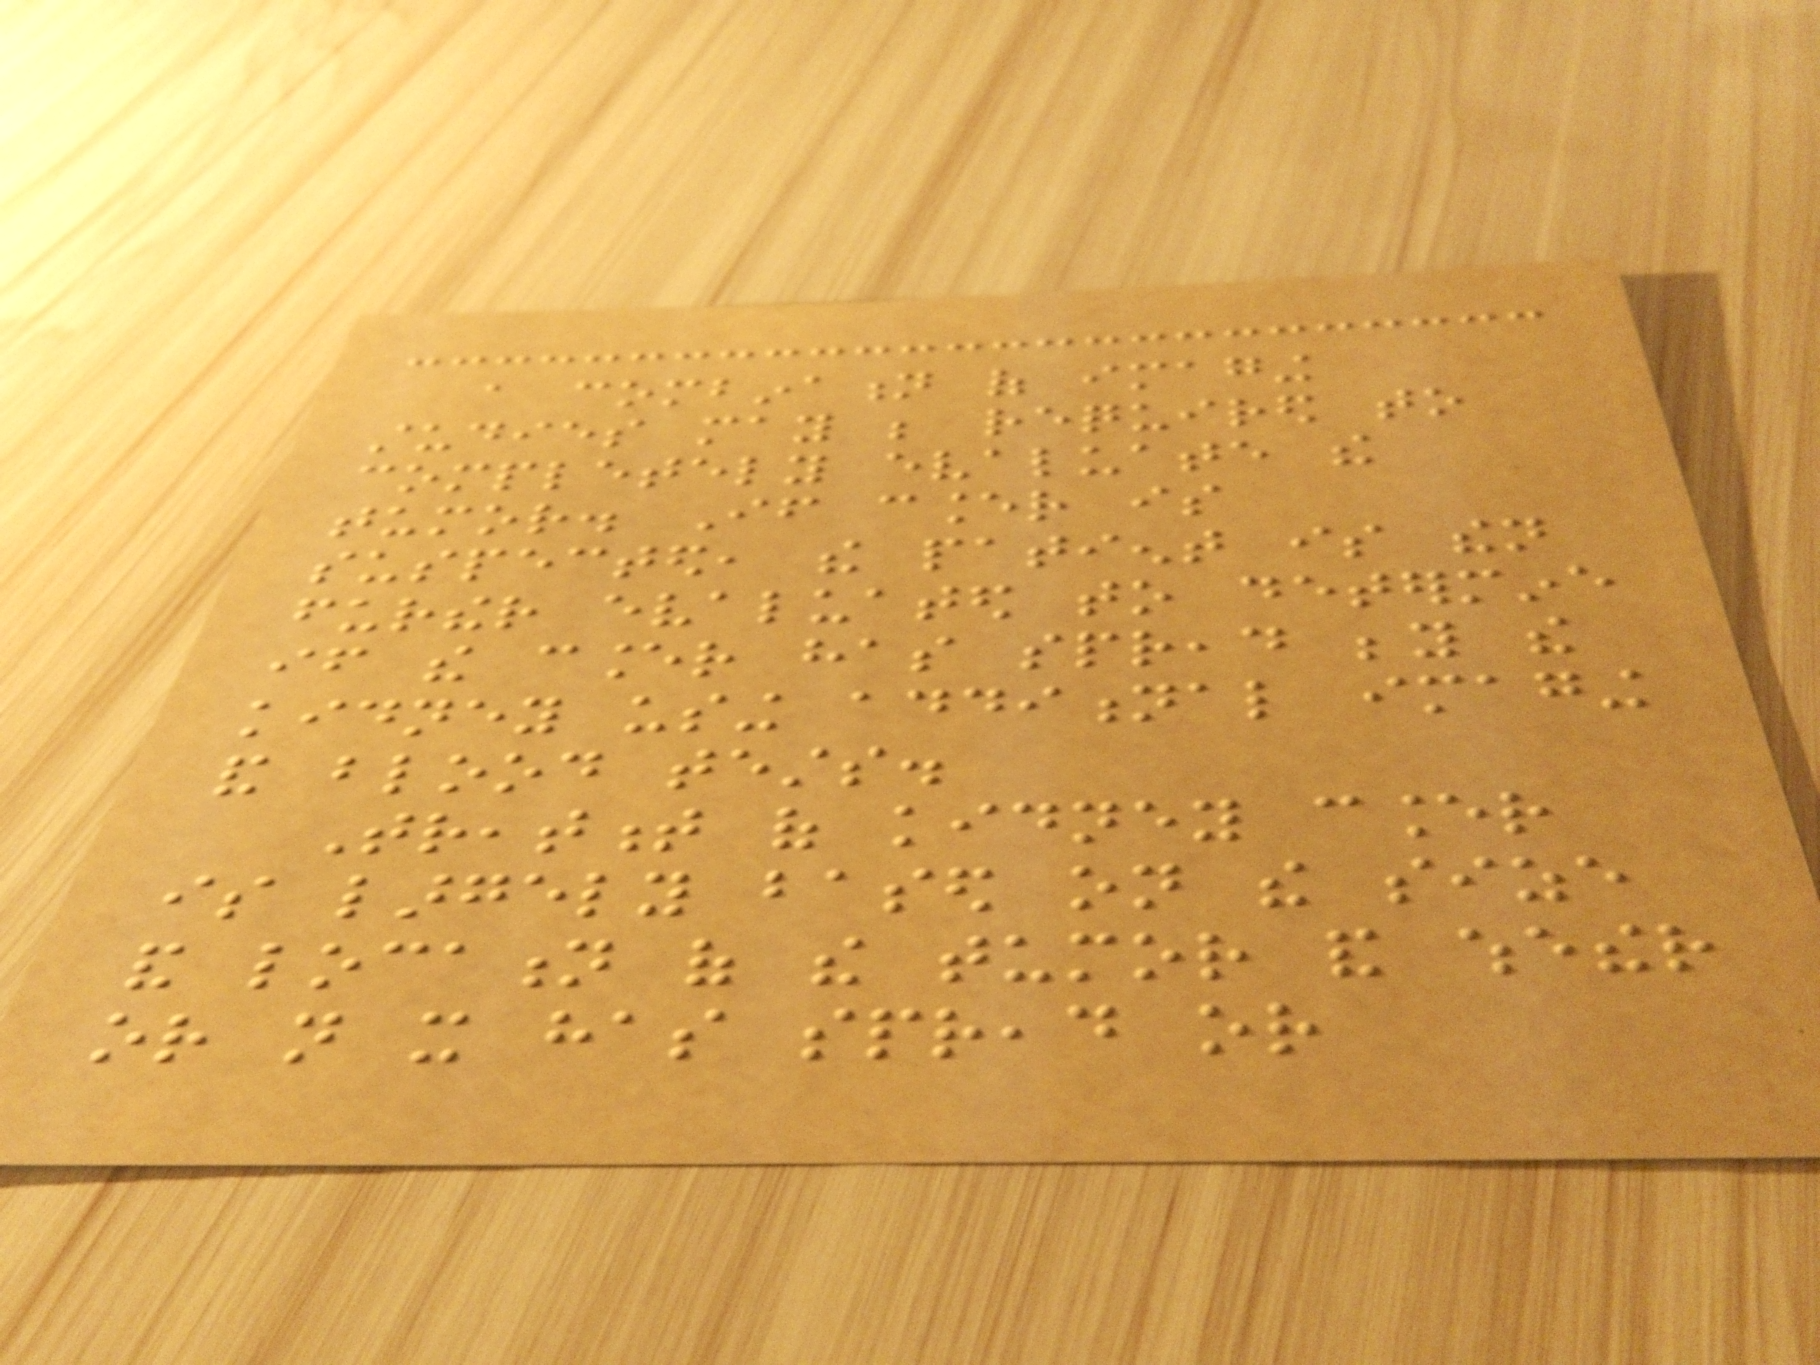a combination of imaging
studies may be required to
completely evaluate the
tumor. If cancer is
suspected, the patient is then
further evaluated to determine
if the cancer has spread beyond the
kidney using additional imaging
and blood tests.
Treatment of kidney cancer
is largely based on the size
and location of the tumor and whether
or not it has spread or
